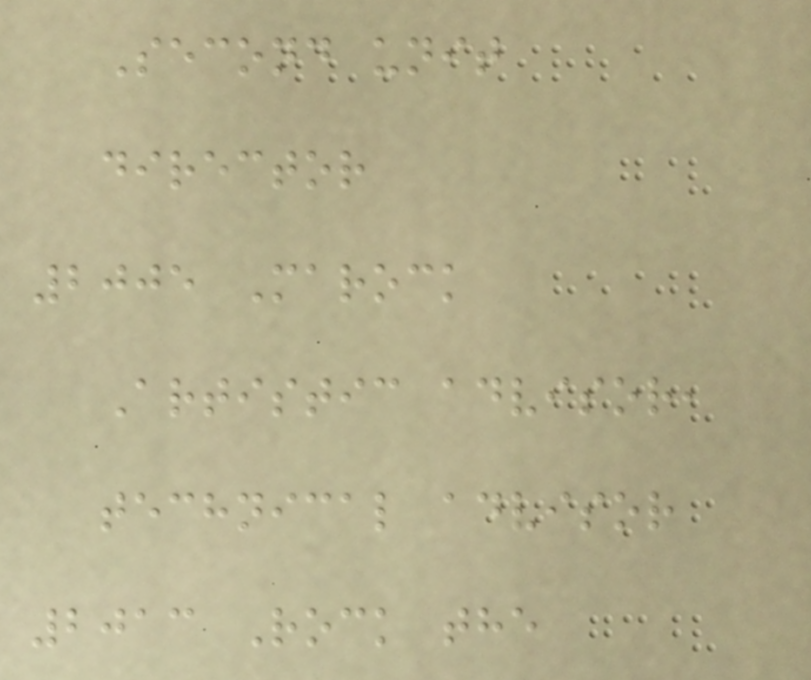Second unit
director
2005 Marock
Artistic advisor,
technical advisor
2013 Rock the
